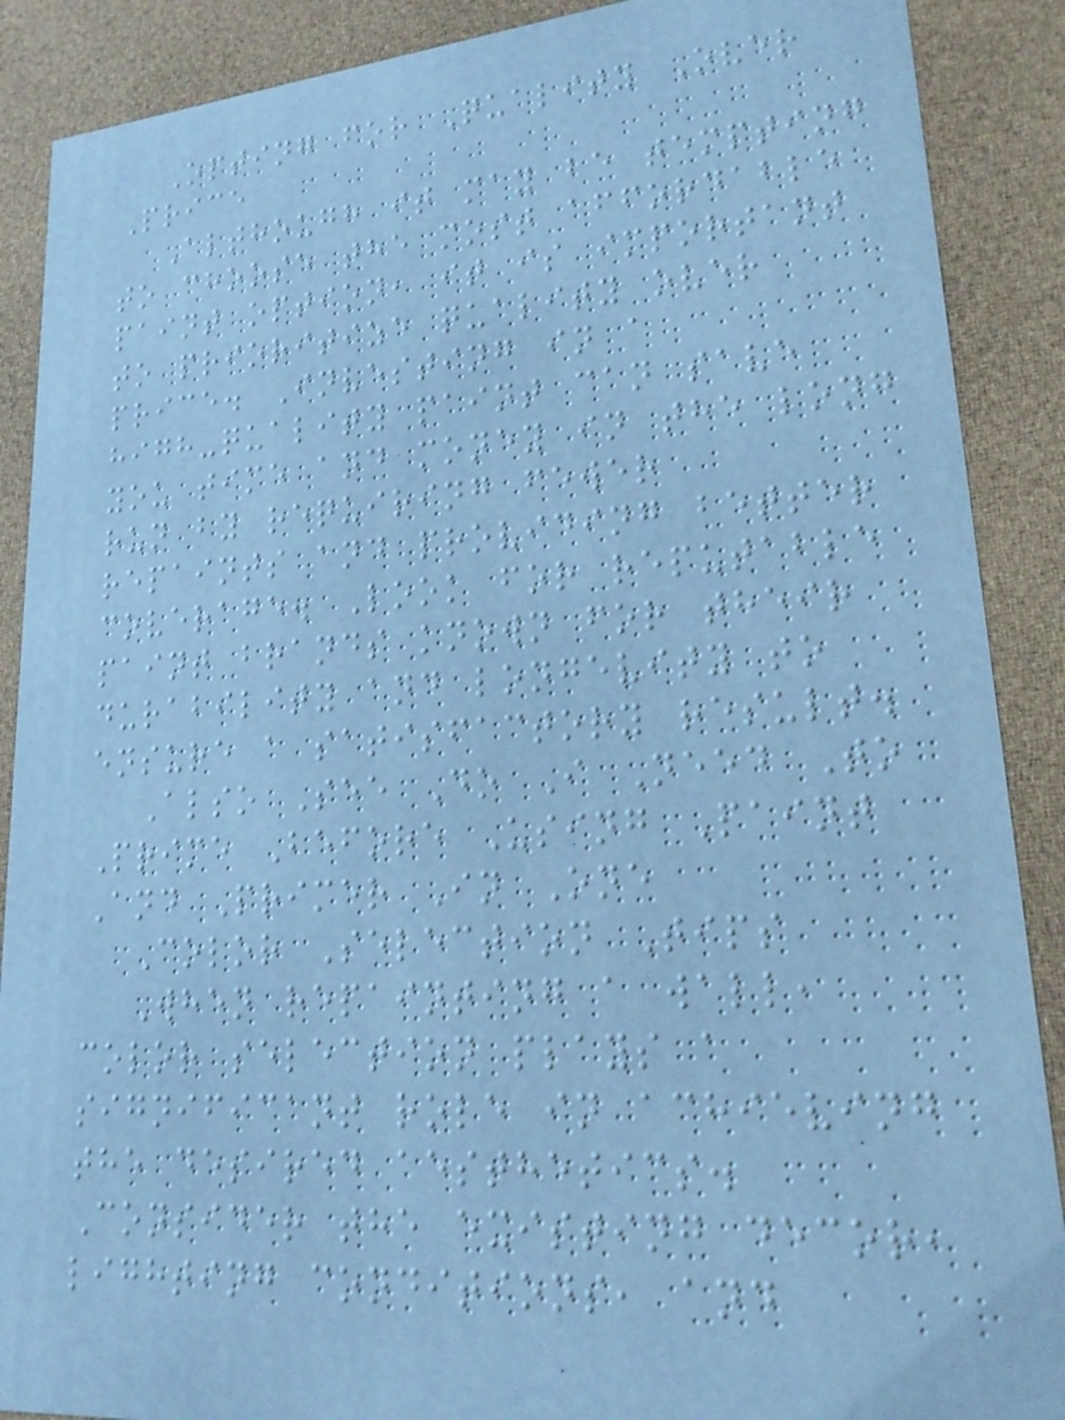Opting for Quality Over
Price
Although it may be tempting
to choose the most affordable
paint option, it is important
to prioritize quality over
price. Investing in a
high-quality paint can save
you time and money in the long
run by requiring fewer
repaints and providing better
coverage. Look for reputable
paint brands known for their
durability and longevity to
ensure a satisfactory result.
Also See Do I Need To
Prime Before Using Paint
And Primer In One
Color Selection Tips
When repainting a wall,
color selection plays a
significant role in achieving
the desired aesthetics.
Consider the existing decor,
lighting conditions, and
